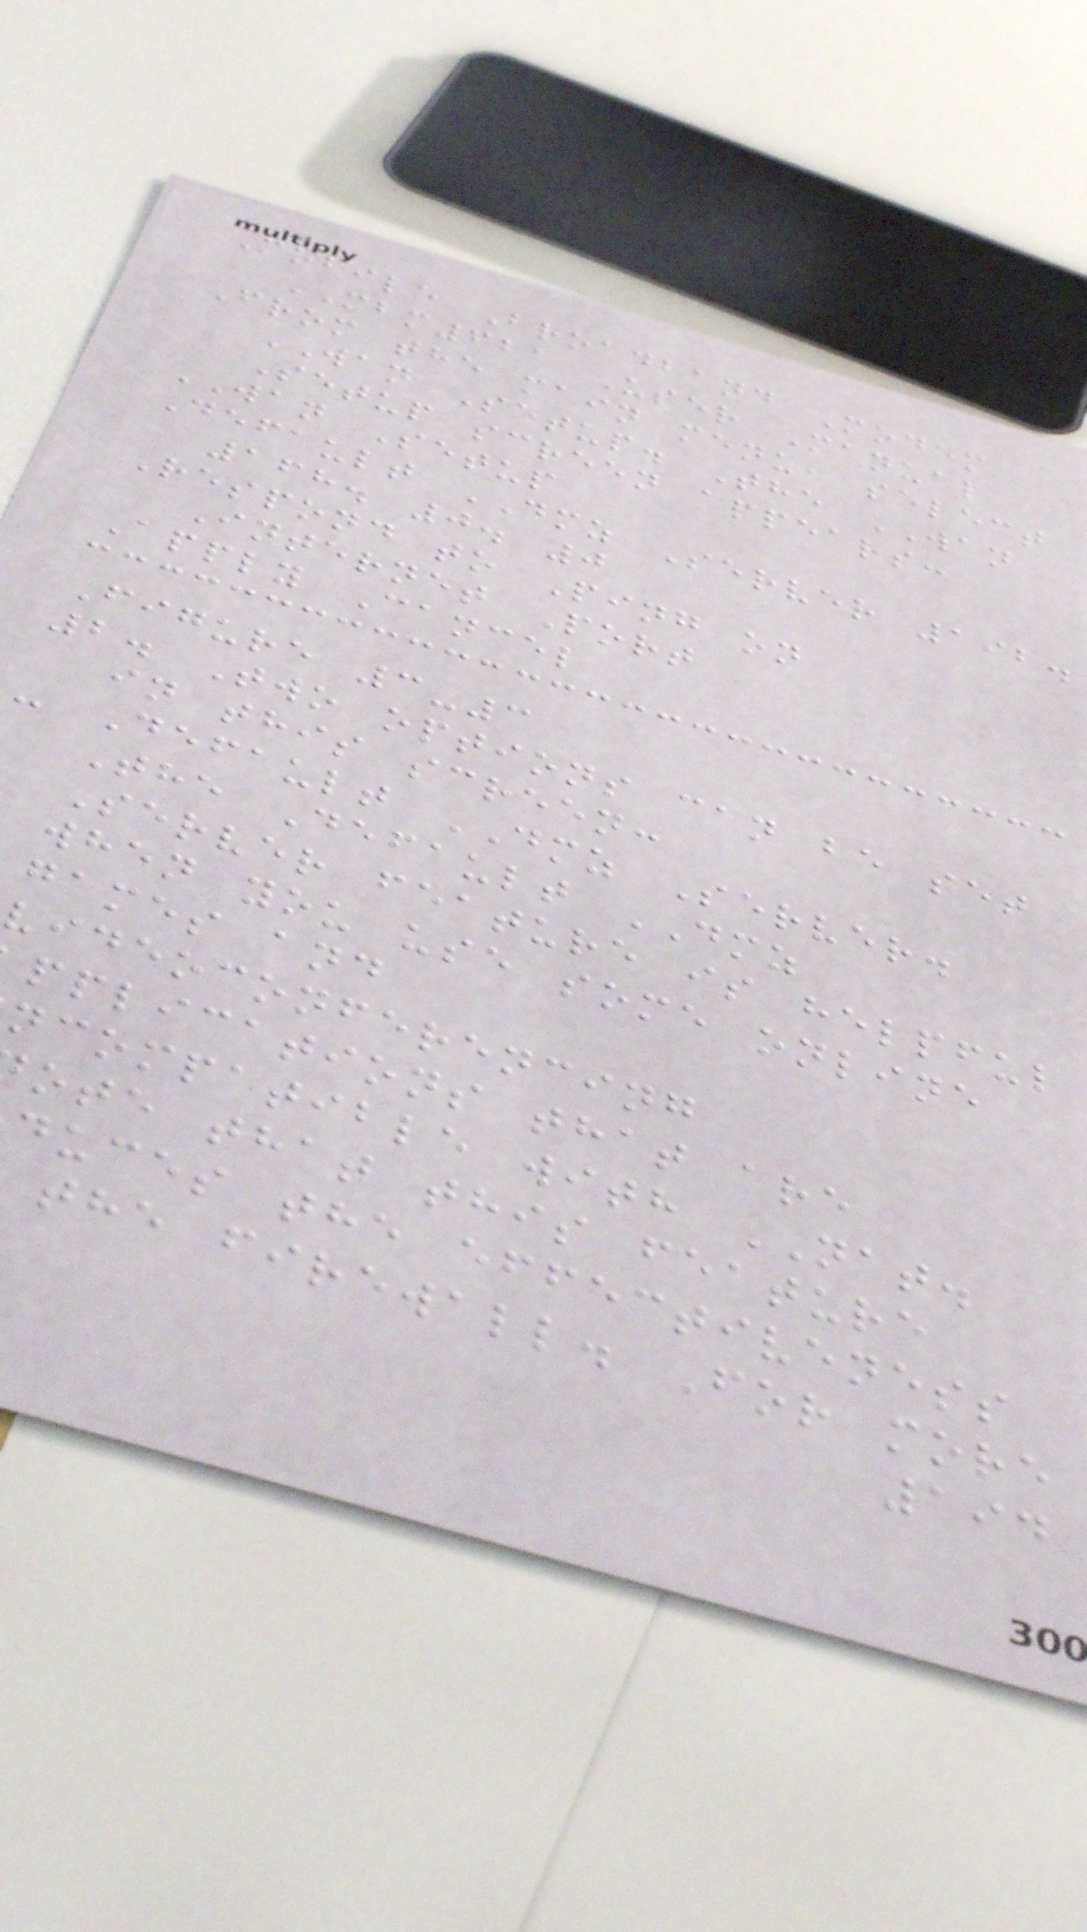Mobile Broadband Modem
MBM621 User Manual
From the main menu, select
WAN Setup. The WAN
Setup screen appears:
WAN Setup
Default DMZ Server 192.
168. 0. 0
Respond to Ping on
Internet Port
Apply Cancel
Figure 3-3
2. Two options can be set
in this screen:
- Default DMZ Server.
The Default DMZ
Server feature is helpful
when you use some online
games and
videoconferencing
pplications that are
ncompatible with NAT.
ote that this feature
duces the effectiveness
the firewall. For more
194
